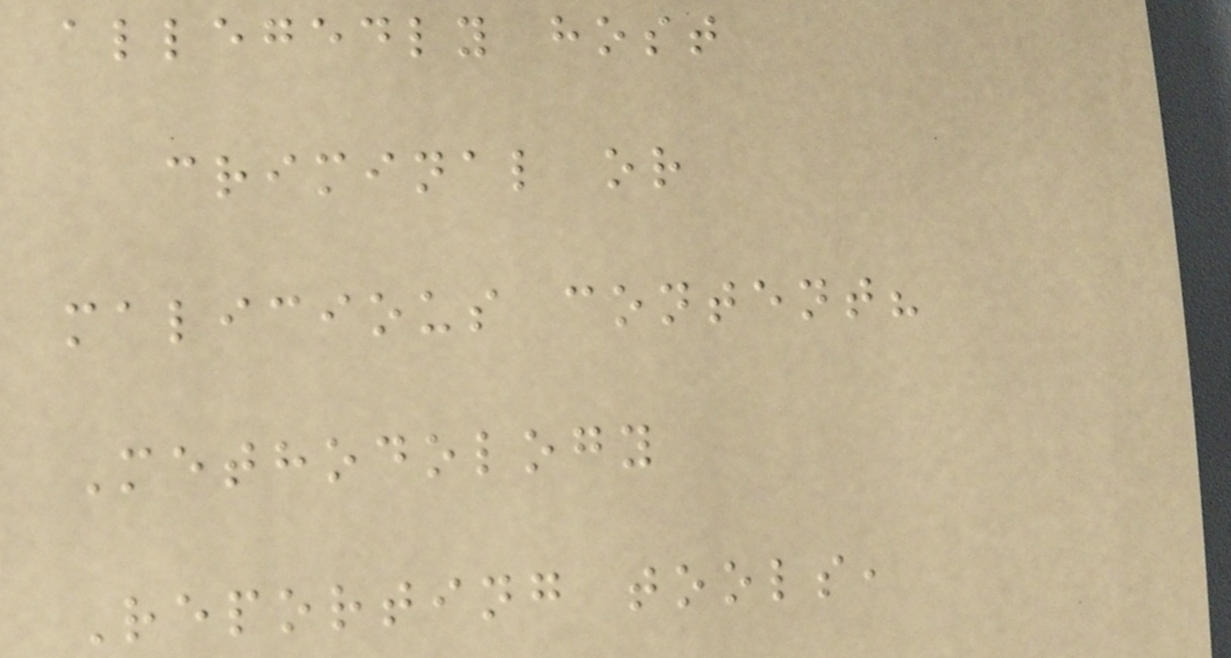allegedly host
criminal or
malicious content?
Methodology
Reporting tools,
